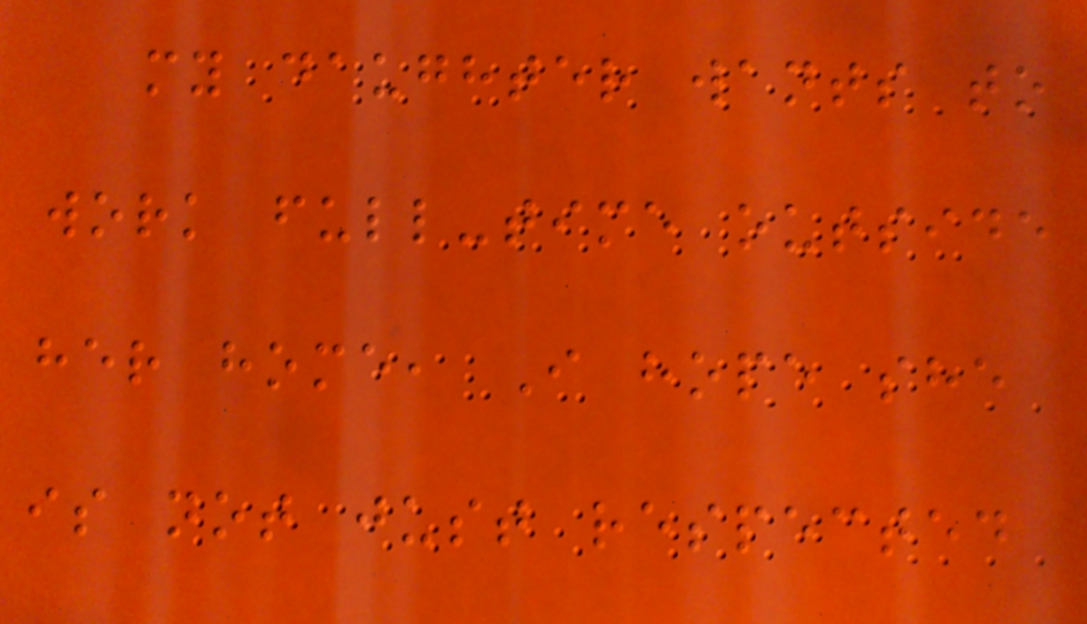my daughter wants to
work full-time outside
her home, I hope she
is not just respected
